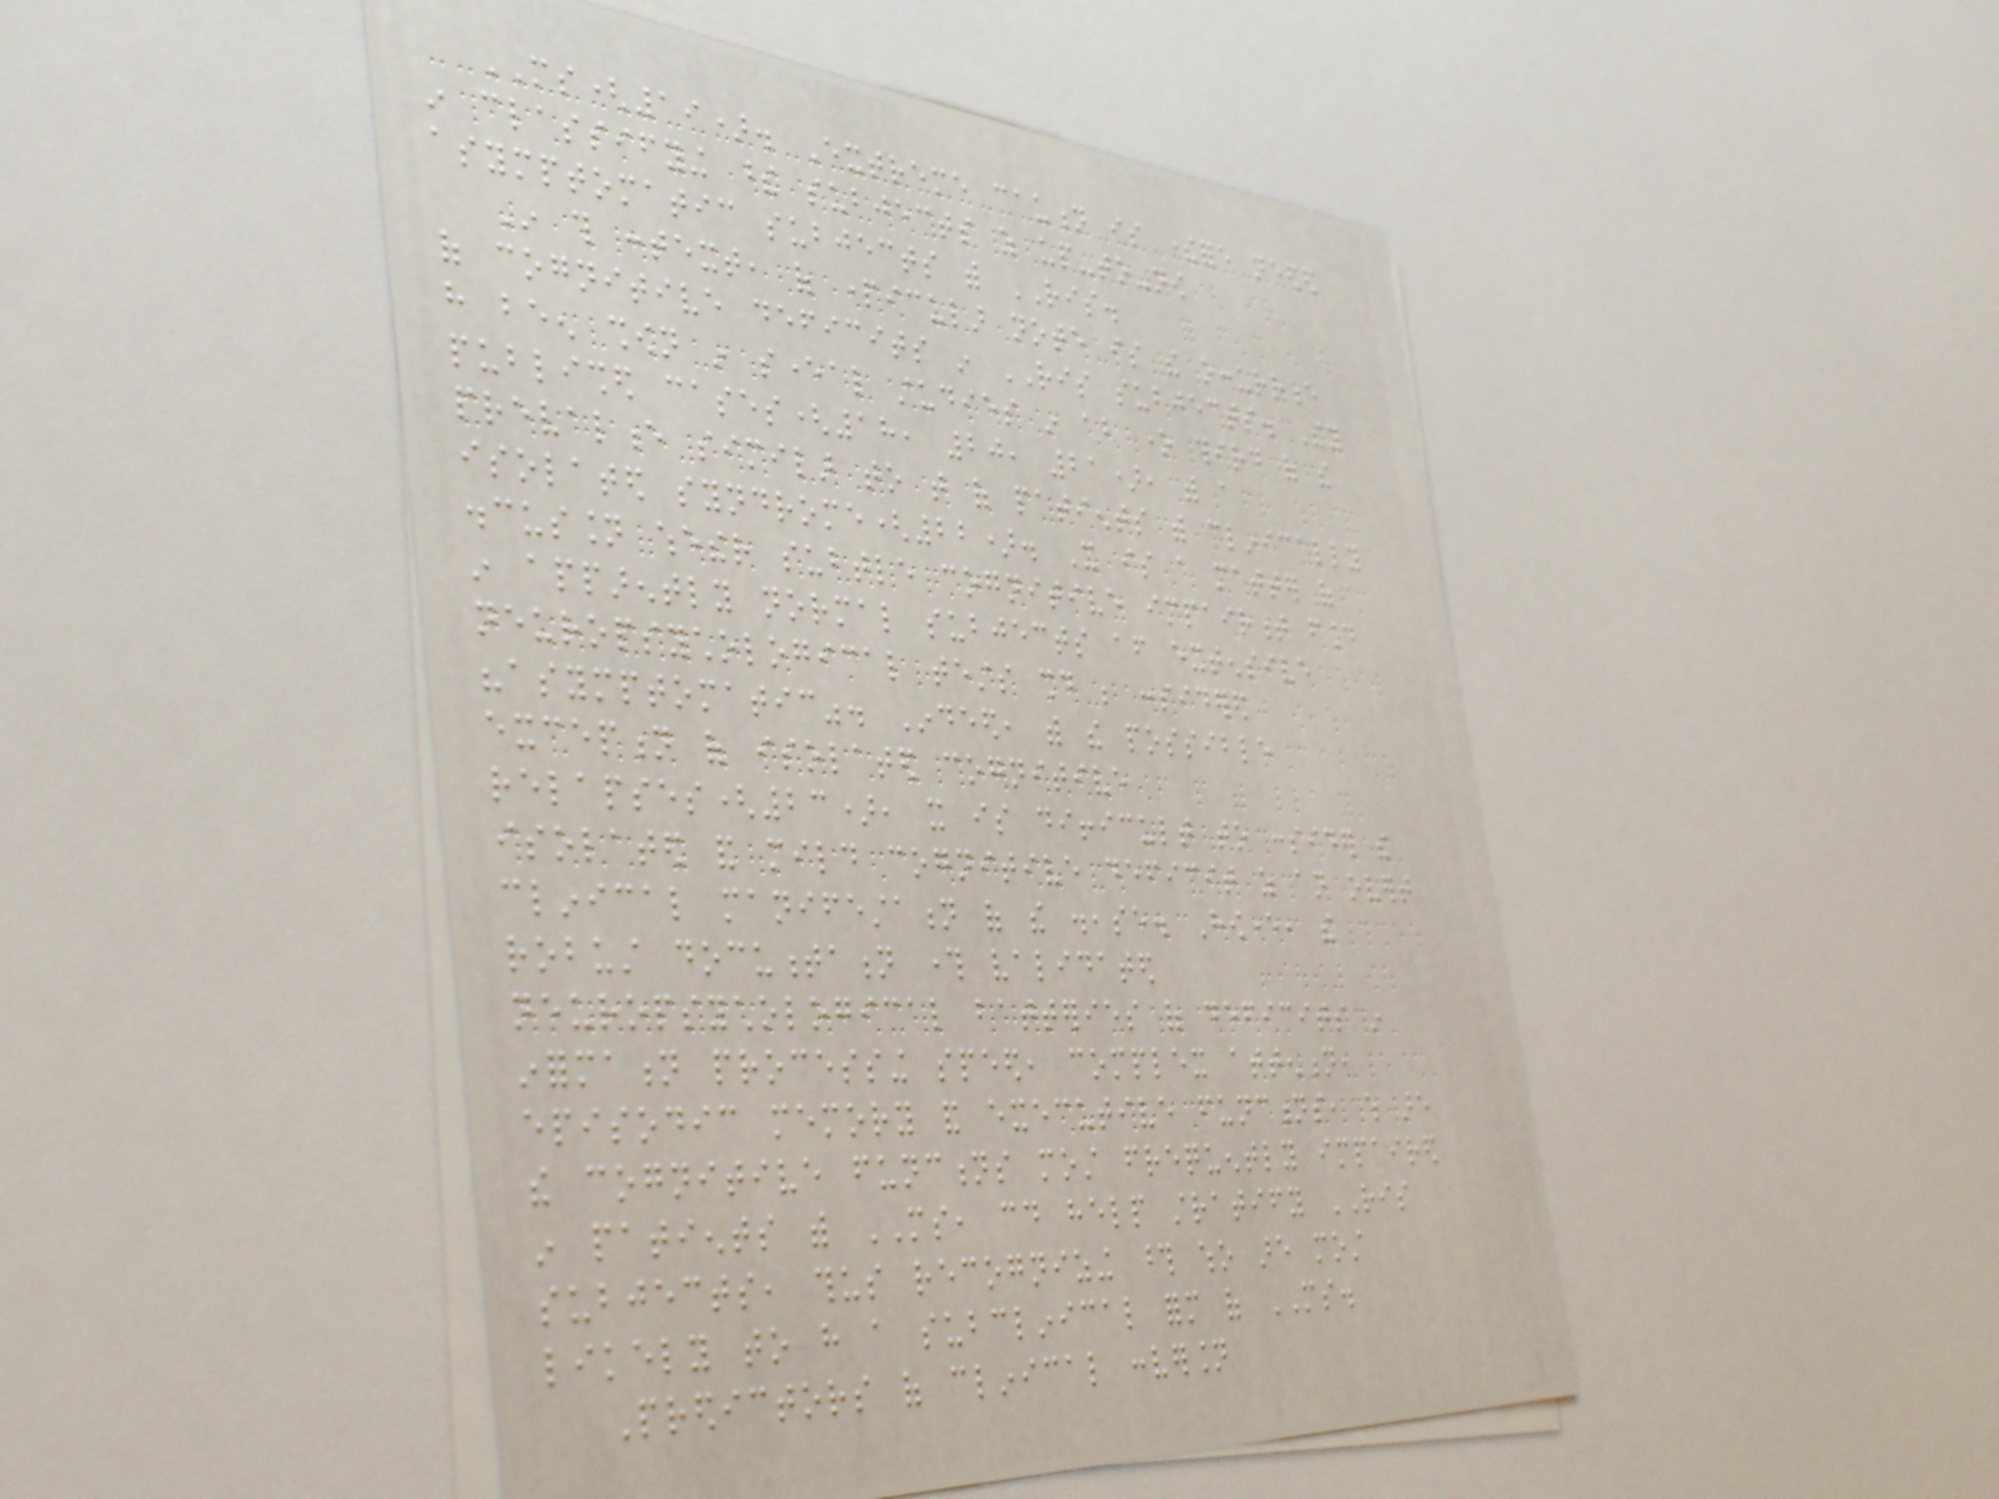MS(19). Extreme caution is therefore needed
in classifying these subjects as up-to-now
asymptomatic subjects with RIS.
In this context, of particular note is the occurrence
of cognitive deficits in RIS subjects. They
have been shown in several studies in about one third of the
published cases(18, 20, 21), with a
prevalence similar to that of patients with clinically
isolated syndrome(22). It is a matter of
discussion whether subtle cognitive impairment found
in apparently normal subjects after extensive
neuropsychological tests should be considered
"asymptomatic". Indeed, with the possible
exception of isolated cognitive
relapses(23), it is difficult to consider the
isolated and mild cognitive deficit as an overt
clinical manifestation of the disease. However, the
robust documentation through validated
neuropsychological batteries of deficits in
information processing speed, complex attention,
episodic memory and executive functions, which are
the cognitive functions most frequently impaired
in patients with MS, could help stratify RIS
subjects, thus recognizing those who are most
likely to have a subclinical form of MS.
Predictors of clinical conversion
